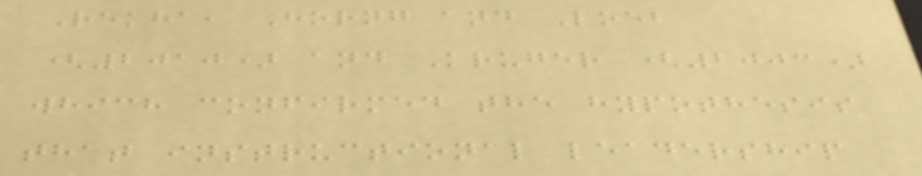Rekha, Horng and Loeb
(2010) and Kruger (2003)
which confirmed the hypothesis
that instructional leadership
